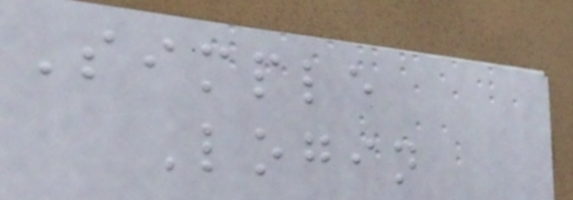Simple
Login
